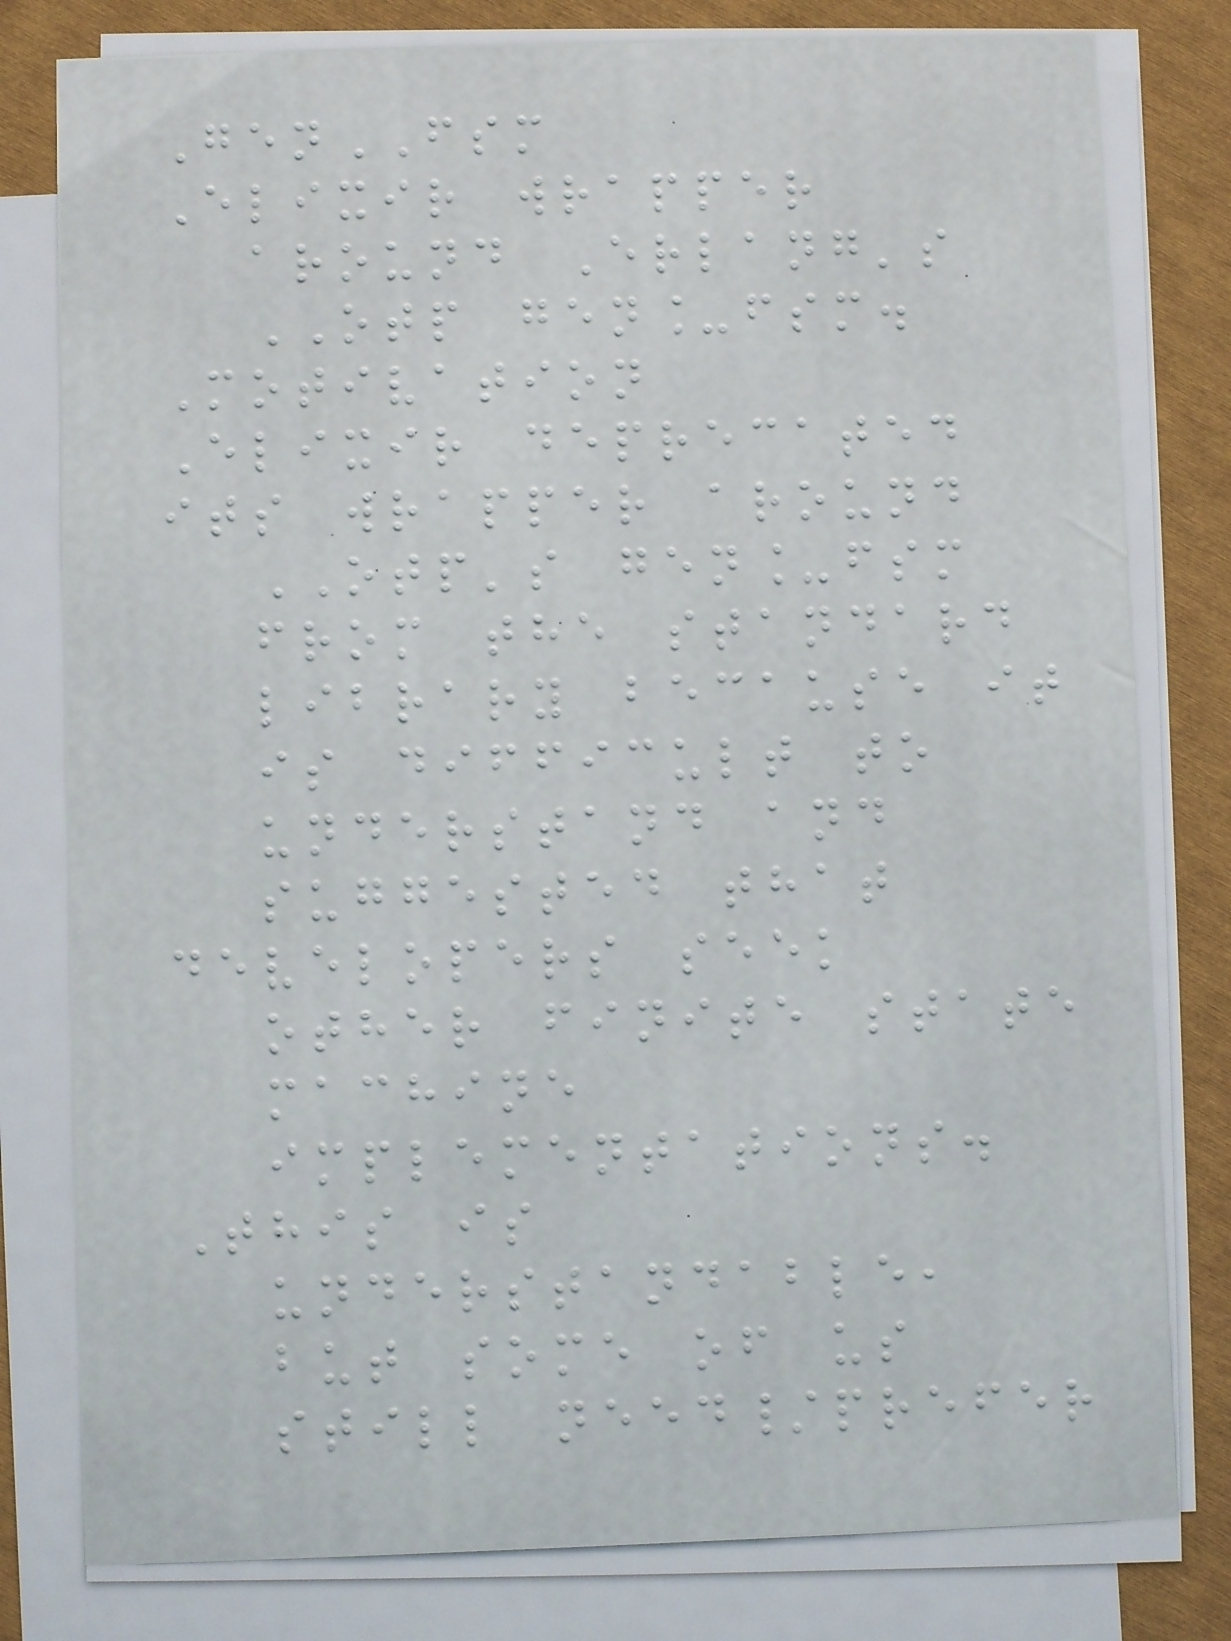GenFSM
Elixir wrapper
around Erlang's
OTP gen_fsm.
Motivation
Elixir deprecated
its wrapper around
OTP's gen_fsm
from the standard
library because it
is difficult to
understand and
suggested that
developers seek
other finite state
machine
implementations.
This is
understandable,
but some of us
still need/prefer
